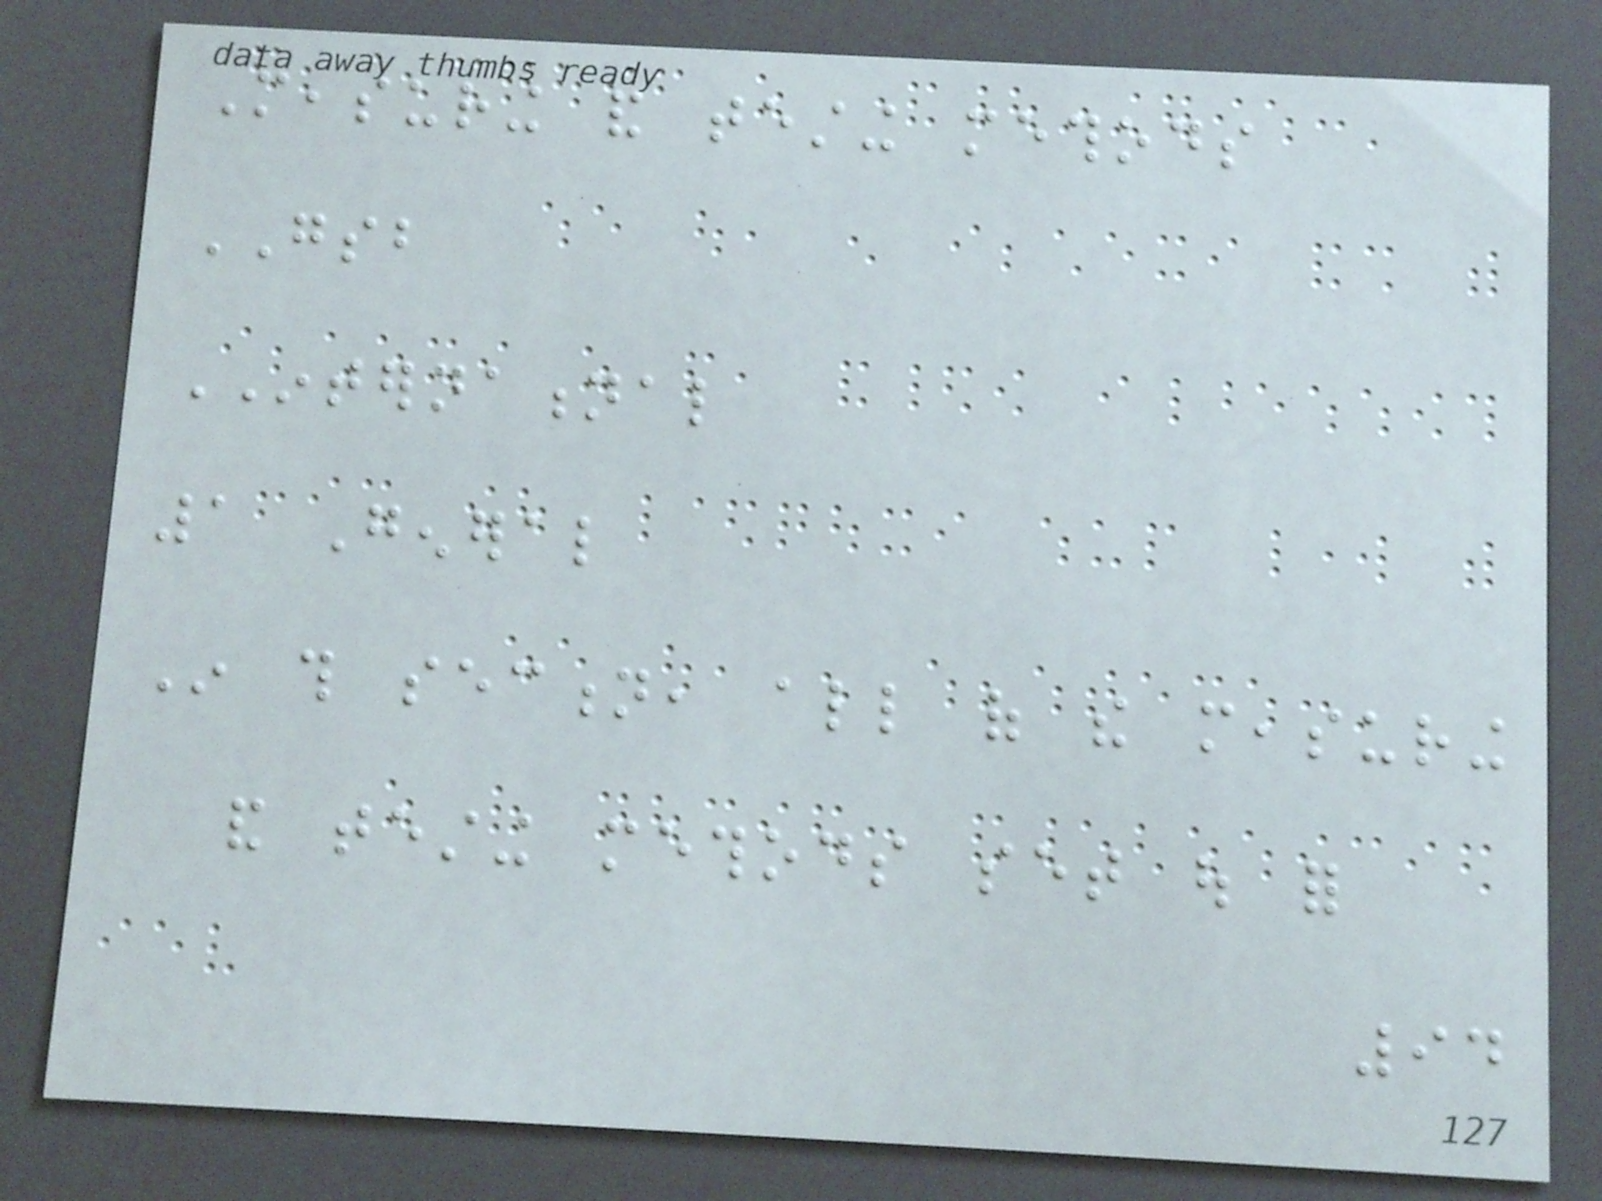Measuring and testing methods
GSB
INTERNATIONAL
1 General
In this section, all of the measuring
and testing methods set out for
94
